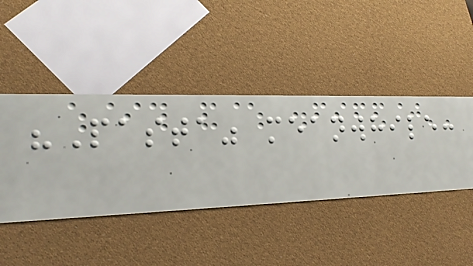"Pasta" meanwhile:
